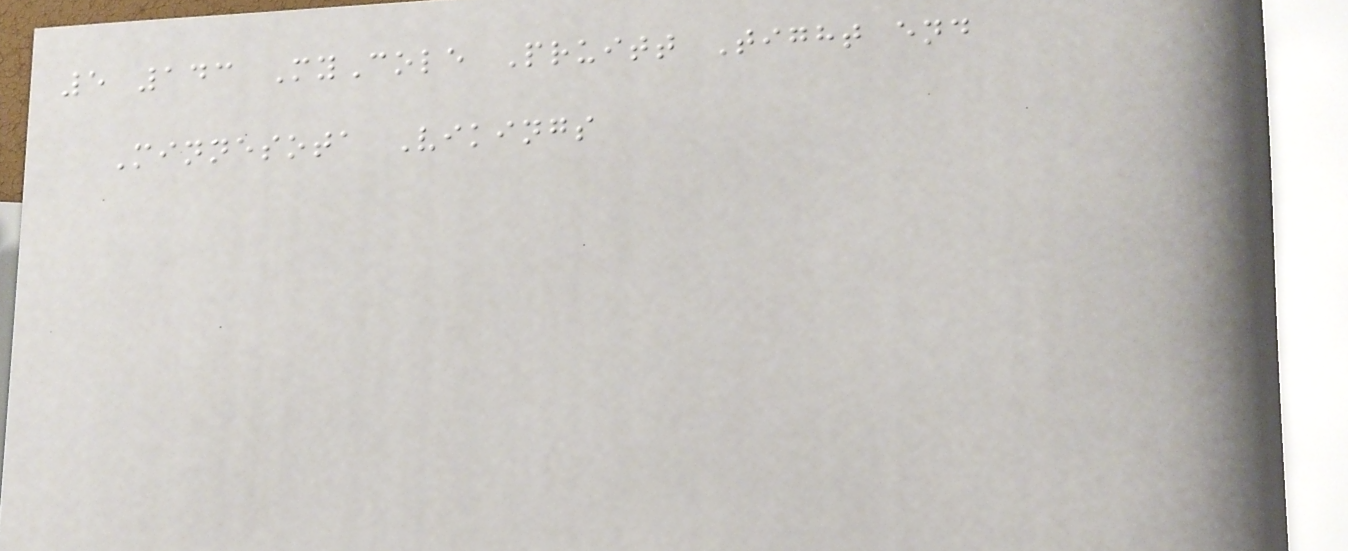5 143 MyCole Pruitt Tight end
Minnesota Vikings
